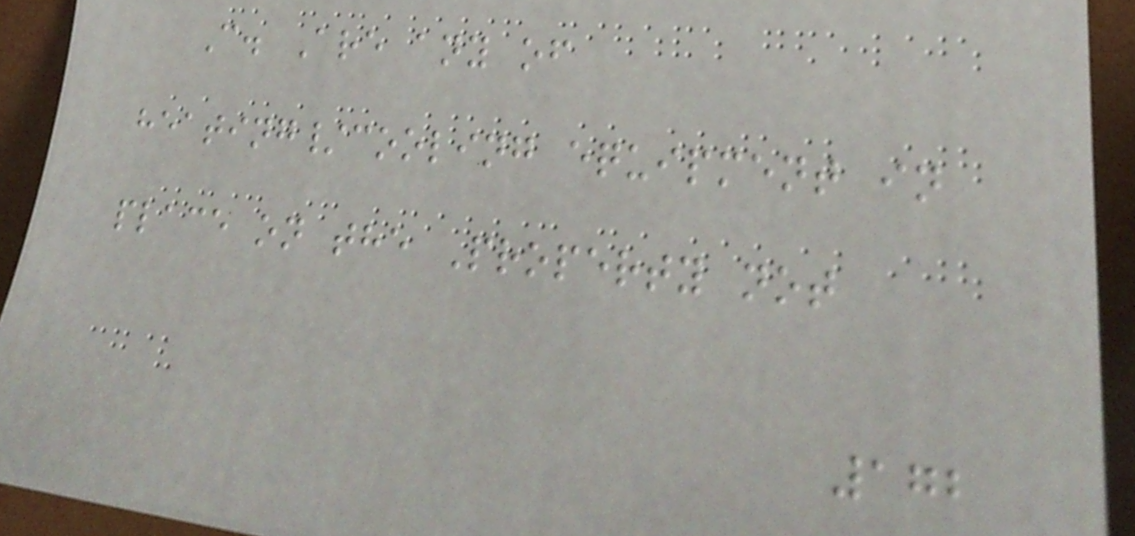C. Are any of
heating/cooling equipment in
place on the Property not
172
